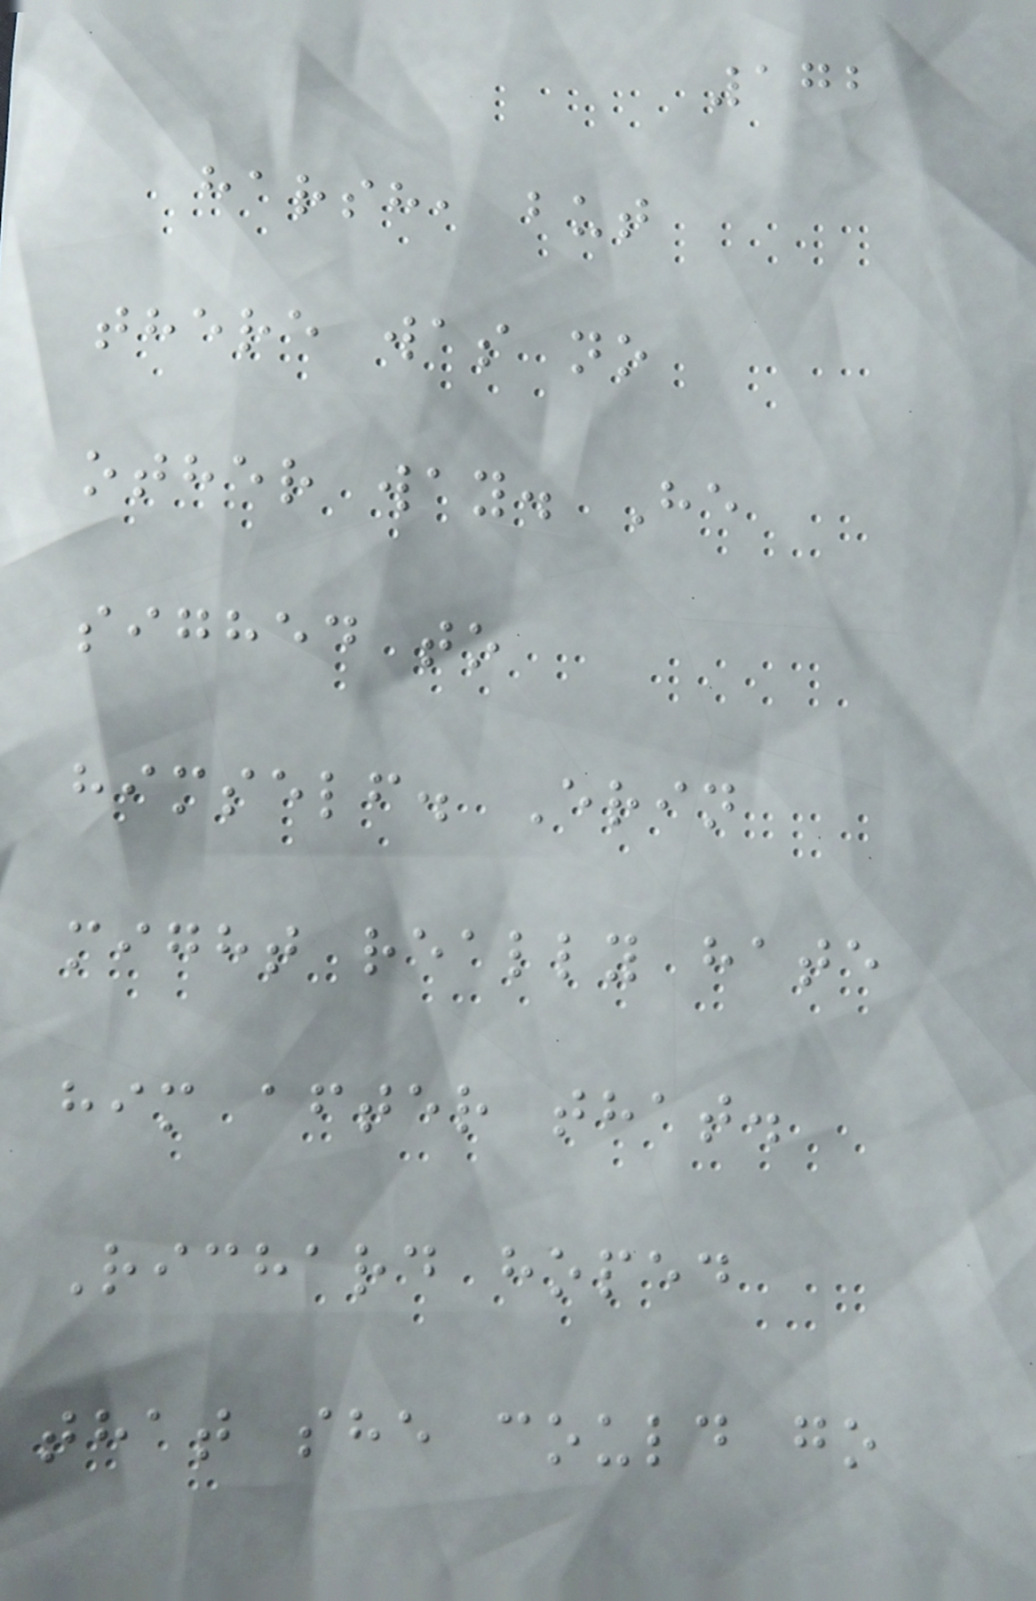172
harsh, but
there was no
other way. He
sighed to
himself. Erin
might really hate
him after that.
Richard hoped
that she could go
